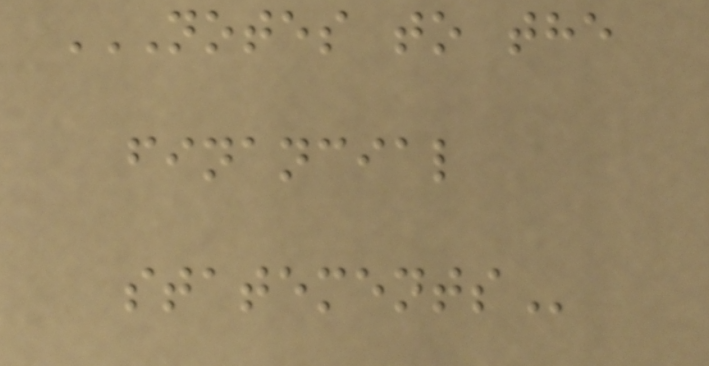NOTES TO THE
FINANCIAL
STATEMENTS
